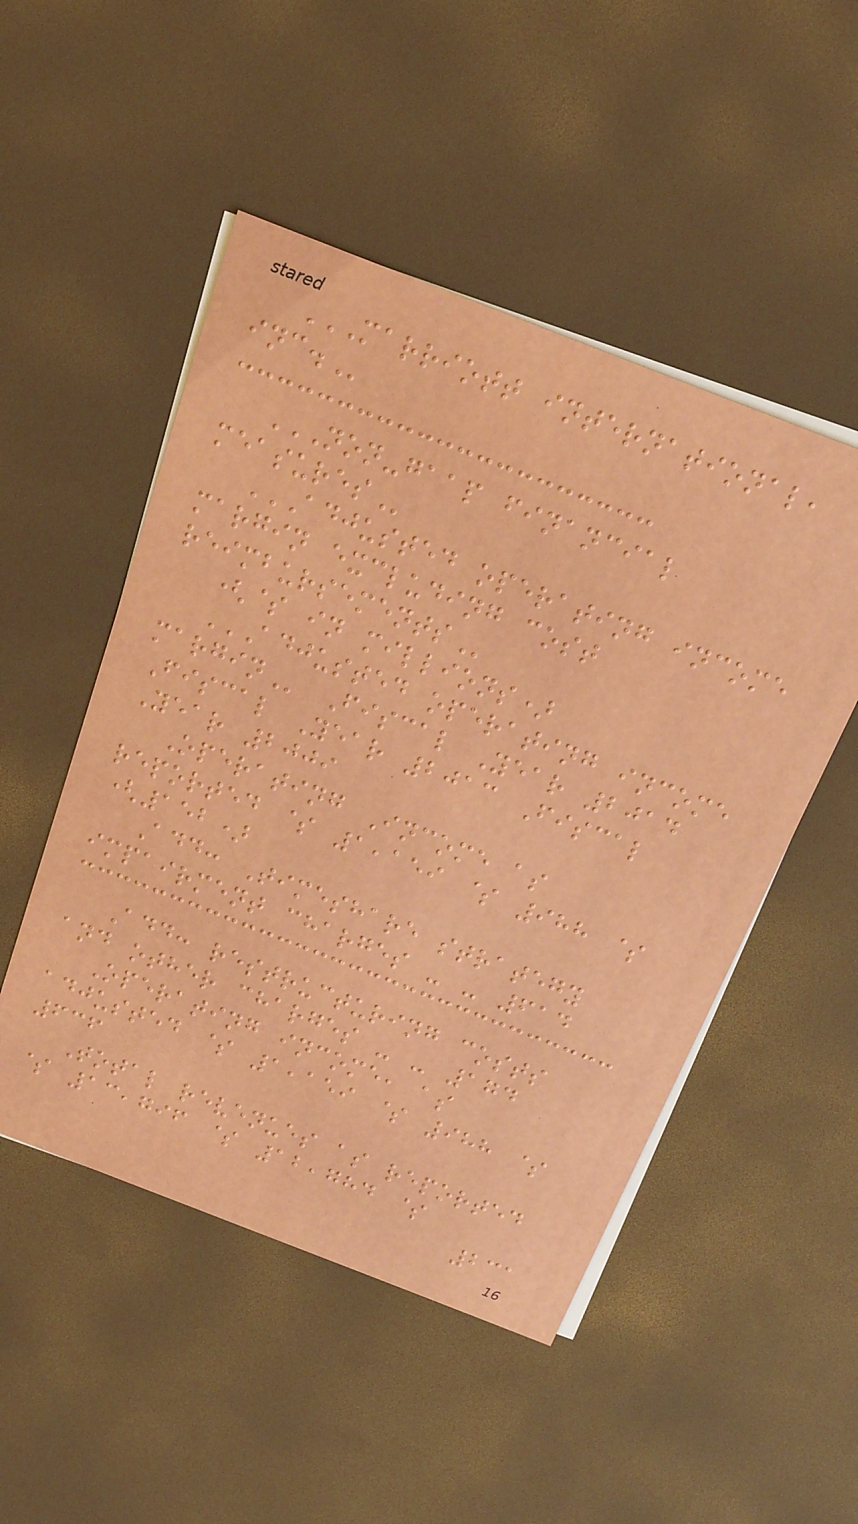MARRIOTT INTERNATIONAL,
INC.
NON-GAAP FINANCIAL
MEASURES
ADJUSTED OPERATING INCOME
MARGIN EXCLUDING COST
REIMBURSEMENTS
($ in millions)
ADJUSTED OPERATING INCOME
MARGIN Fiscal Year 2014
Fiscal Year 2013 Fiscal
Year 2009
Operating Income as
reported $ 1,159 $ 988 $
(152)
Add: Timeshare strategy
impairment charges - - 614
Add: restructuring costs
and other charges - - 174
Operating income, as
adjusted $ 1,159 $ 988 $
636
Total revenues as reported
$ 13,796 $ 12,784 $
231
